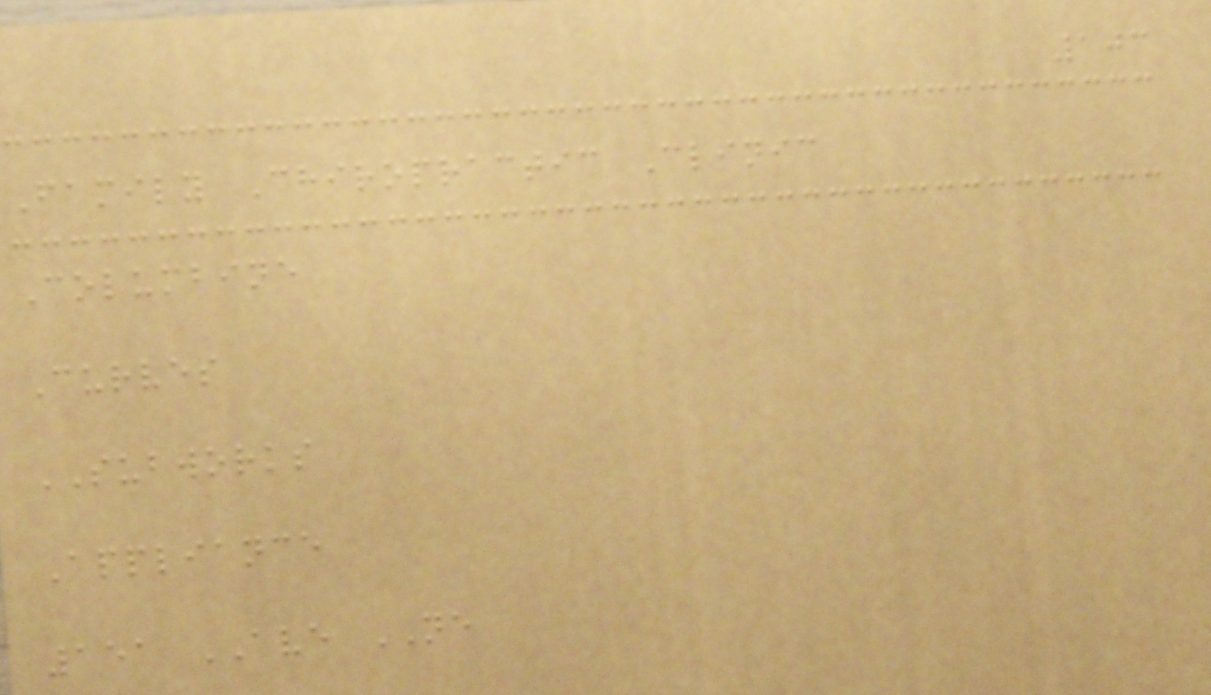103
Family Chiropractic Clinic
Columbine
Curves
SUBWORKS
Appliance
151 AVE NE
